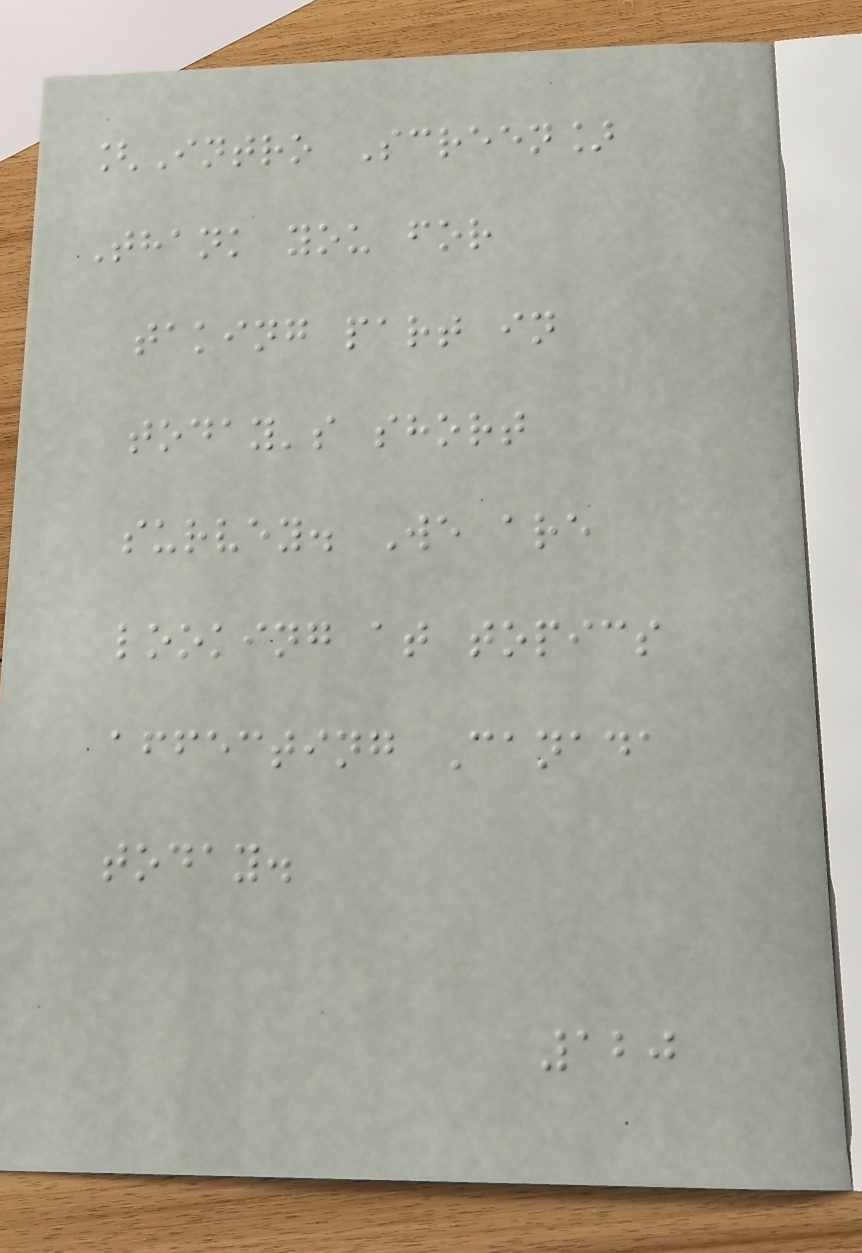[Intro Screen]
Thank you for
taking part in
today's short
survey. We are
looking at topics
affecting Canada
today.
120
